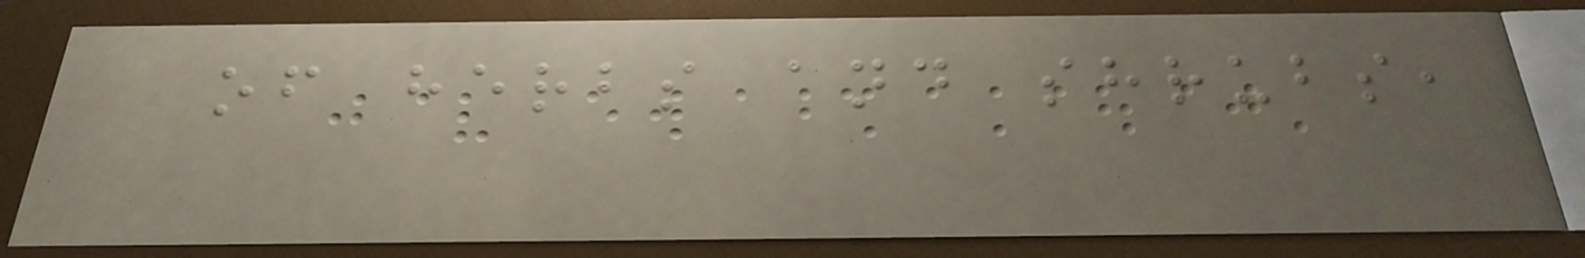of herbs and shrubs,
